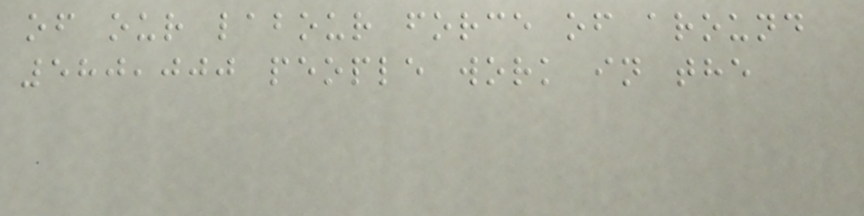of our labour force of around
580,000 people work in the
